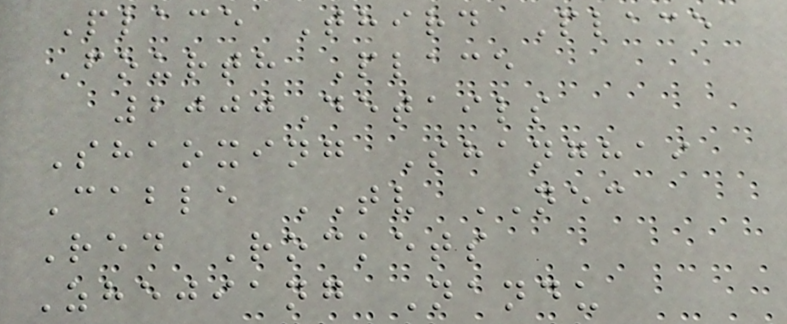Place Third Place
Fourth Place
2000Details
Shaoxing Shanghai
Cable TV NEC
Red Rockets
Zhejiang Nandu
